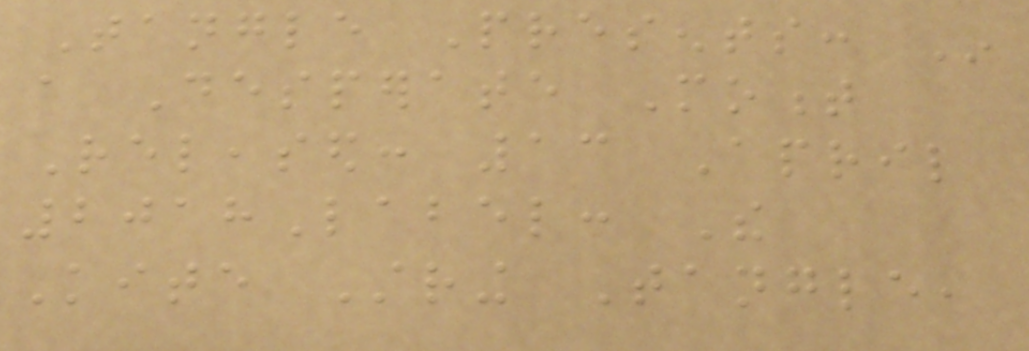Tangle Presents: In
a Desperate Moment
Released: 13 April
2018Label: The
Kite String Tangle,
